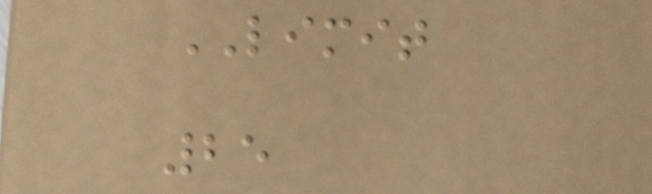LIMIT
25
